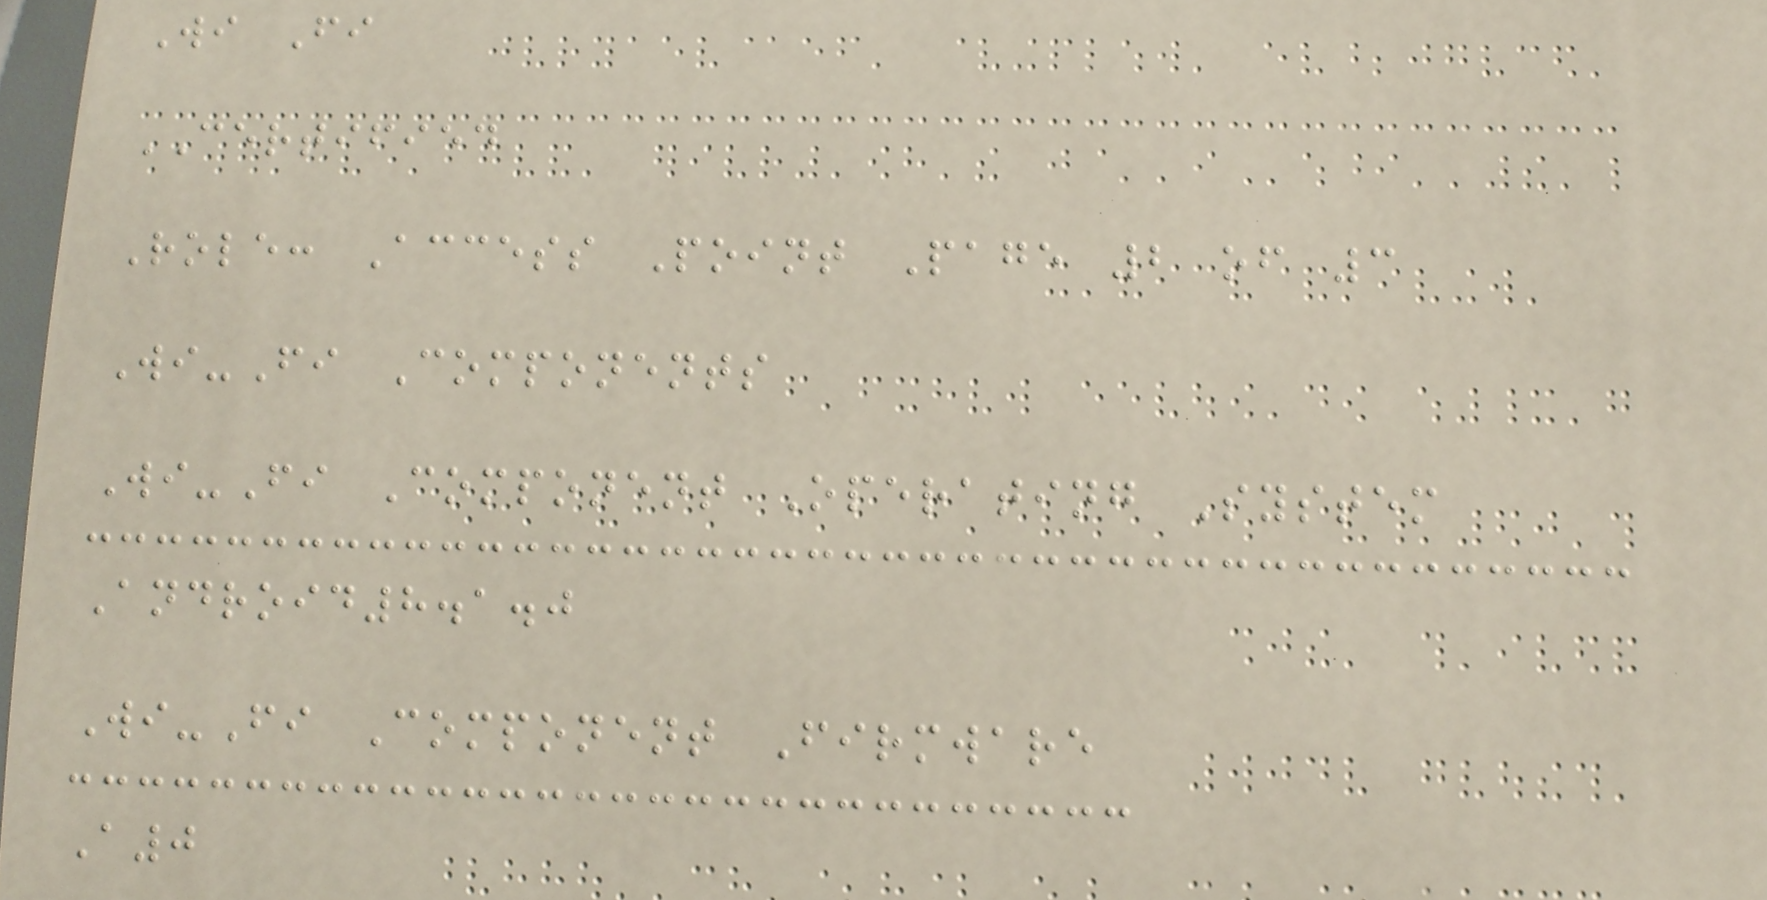Wi Fi
CERTIFIED
Role: Access Point Page 2 of 3
Wi-Fi Components
Wi-Fi Component Operating System
Android8.1.0
Wi-Fi Component Firmware
A0
